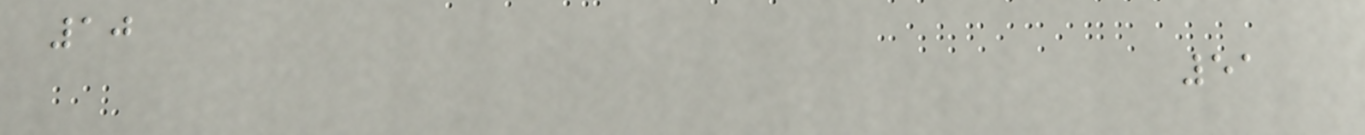10
51
